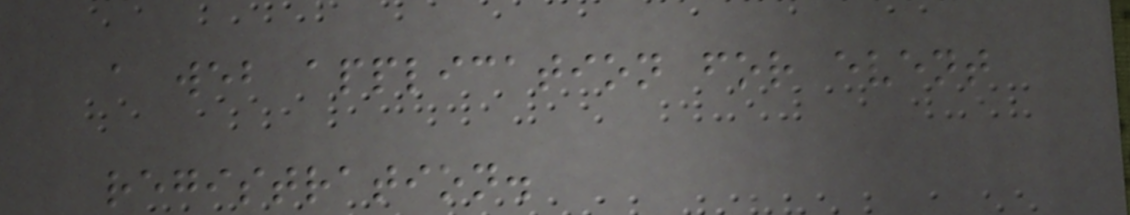a web application for event
registration.
